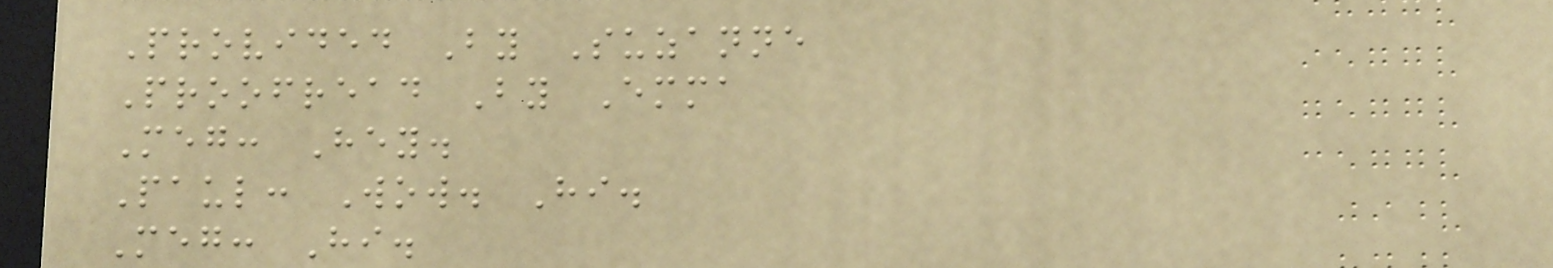Provided By Suzanne
Proofread By Emma
Meg: Hey.
Paul: Wow. Hi.
Meg: Hi.
